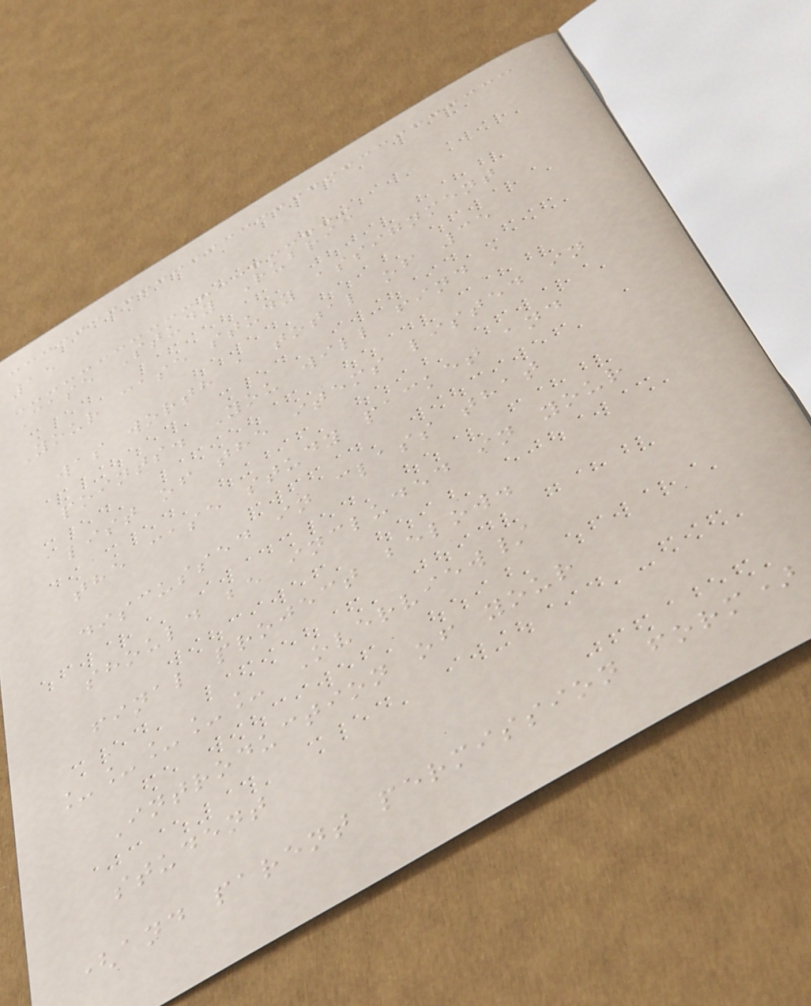15
Case Study Rubric
Your case study assignment
was worth a total of 35
points. You will find a
list of the items listed in
the case study packet and
discussed in class that
should be included in your
final project below.
_____ Overview/
Introduction of your
student
(and parent permission form)
